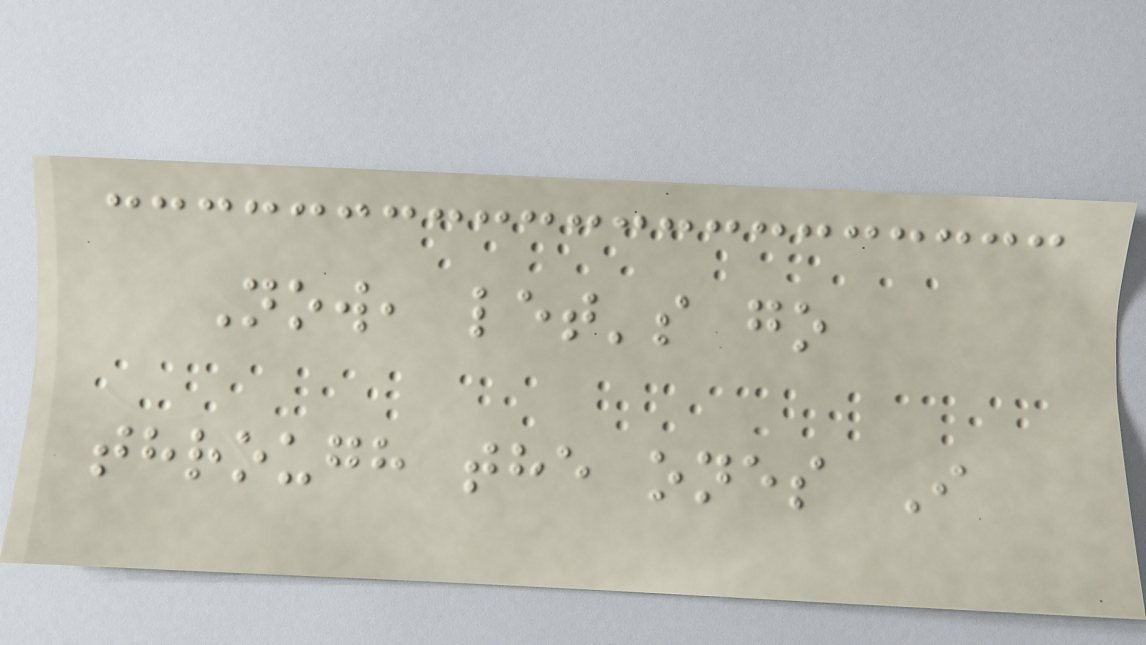Now, let's go
through the ones I
